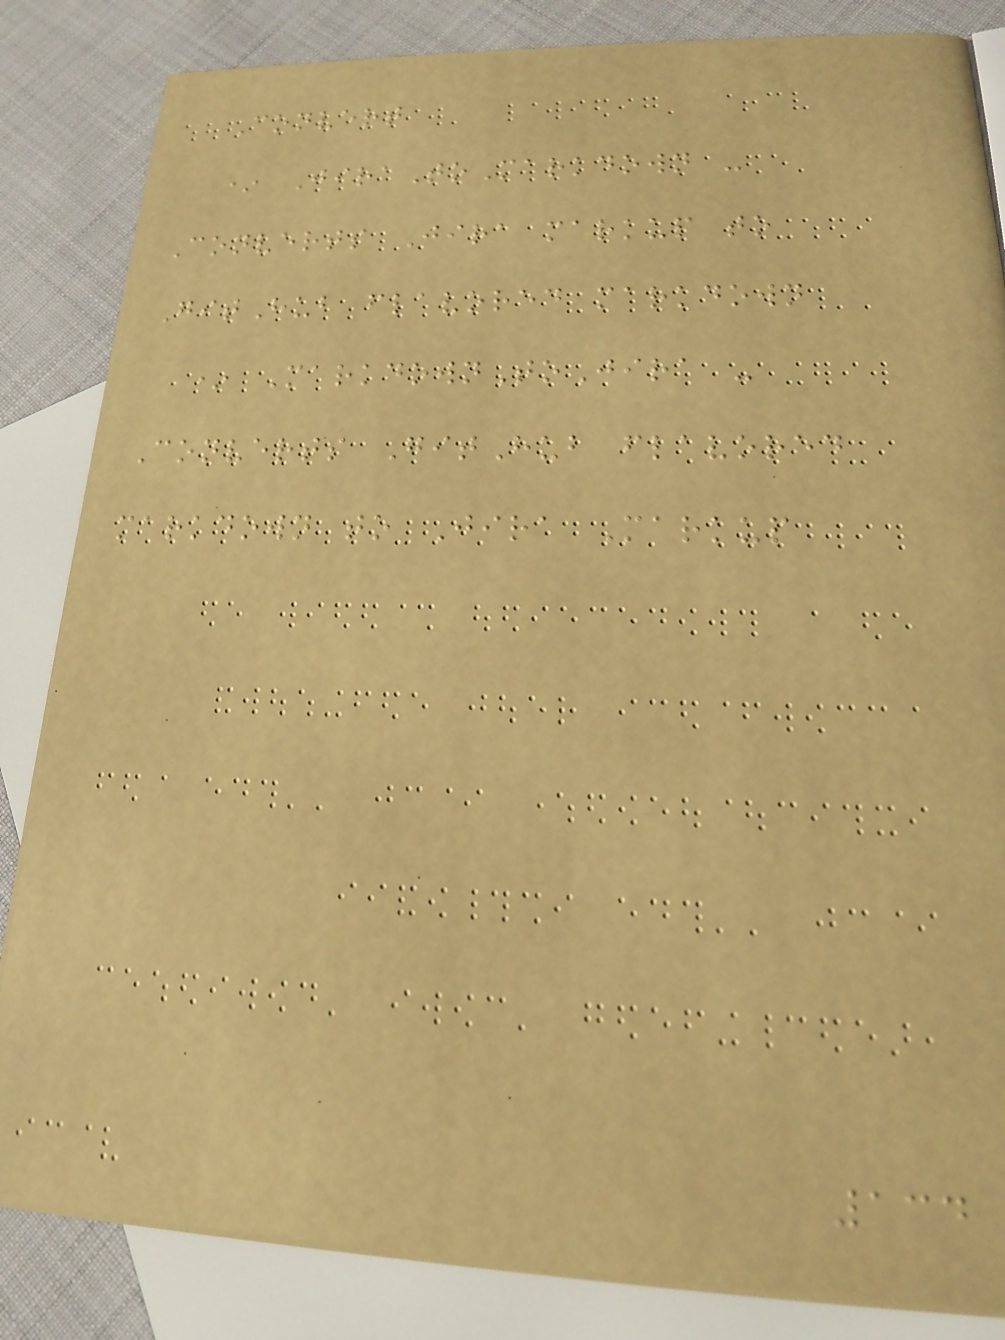Convert
* JiraToMarkdown -
Converts Jira markup to
GitHub flavored markdown
* MarkdownToJira -
Converts GitHub flavored
markdown to Jira Markup
134
